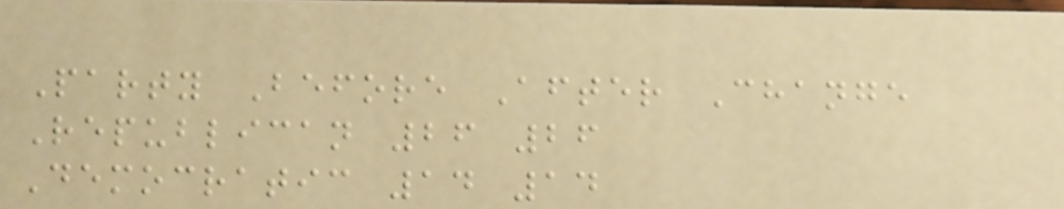Party Before After Change
Republican 26 26
Democratic 14 14
